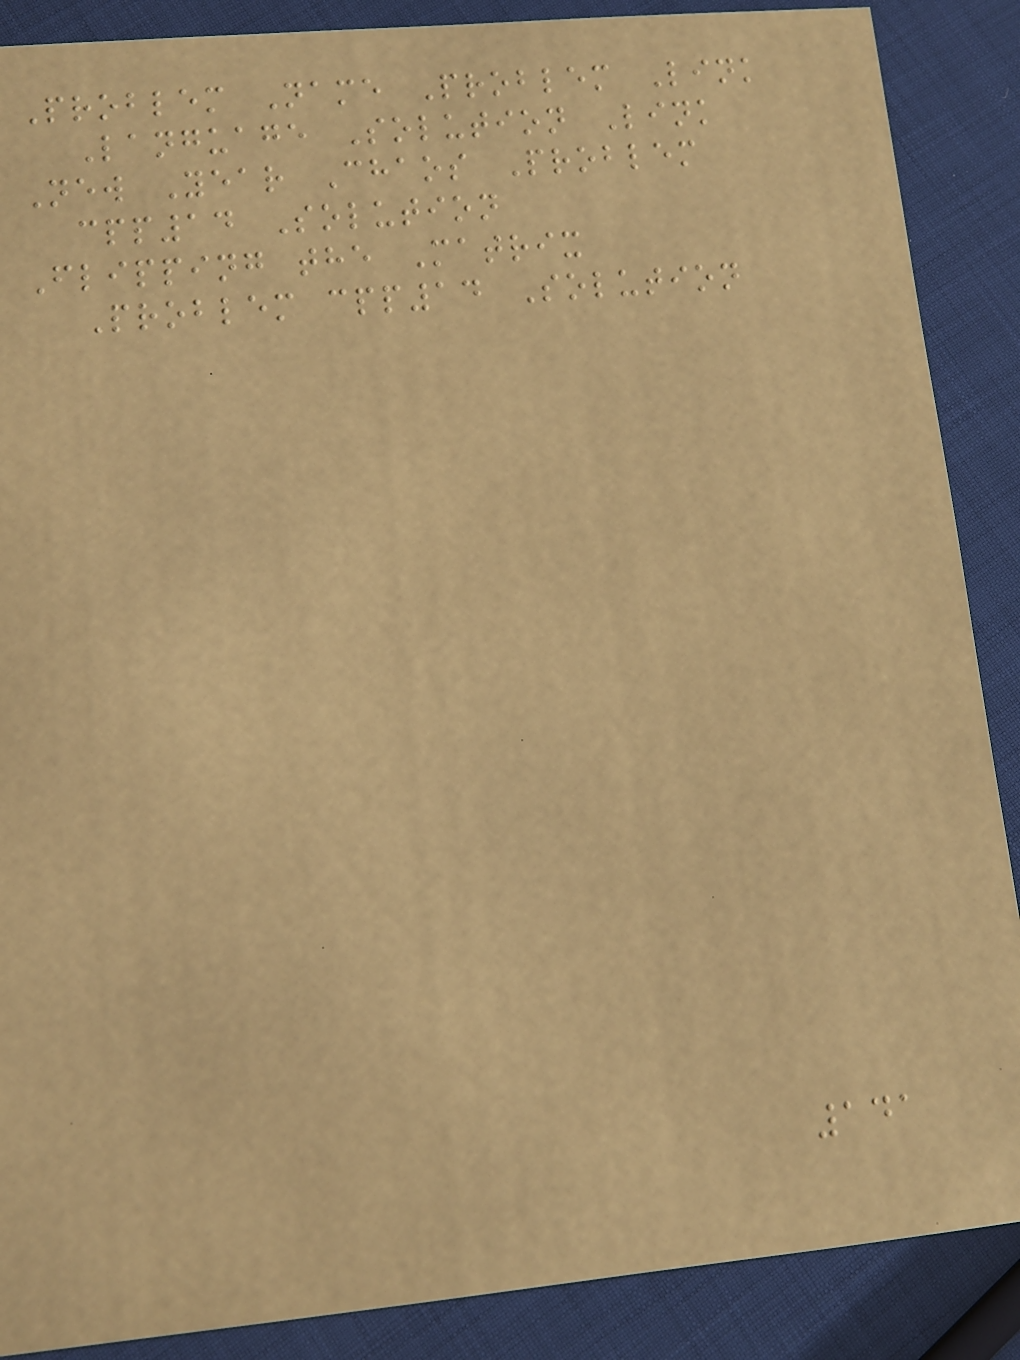Problem Name Problem Link
Language Solution Link
New Year Chaos Problem
cpp14 Solution
Flipping the Matrix
Problem cpp14 Solution
141
